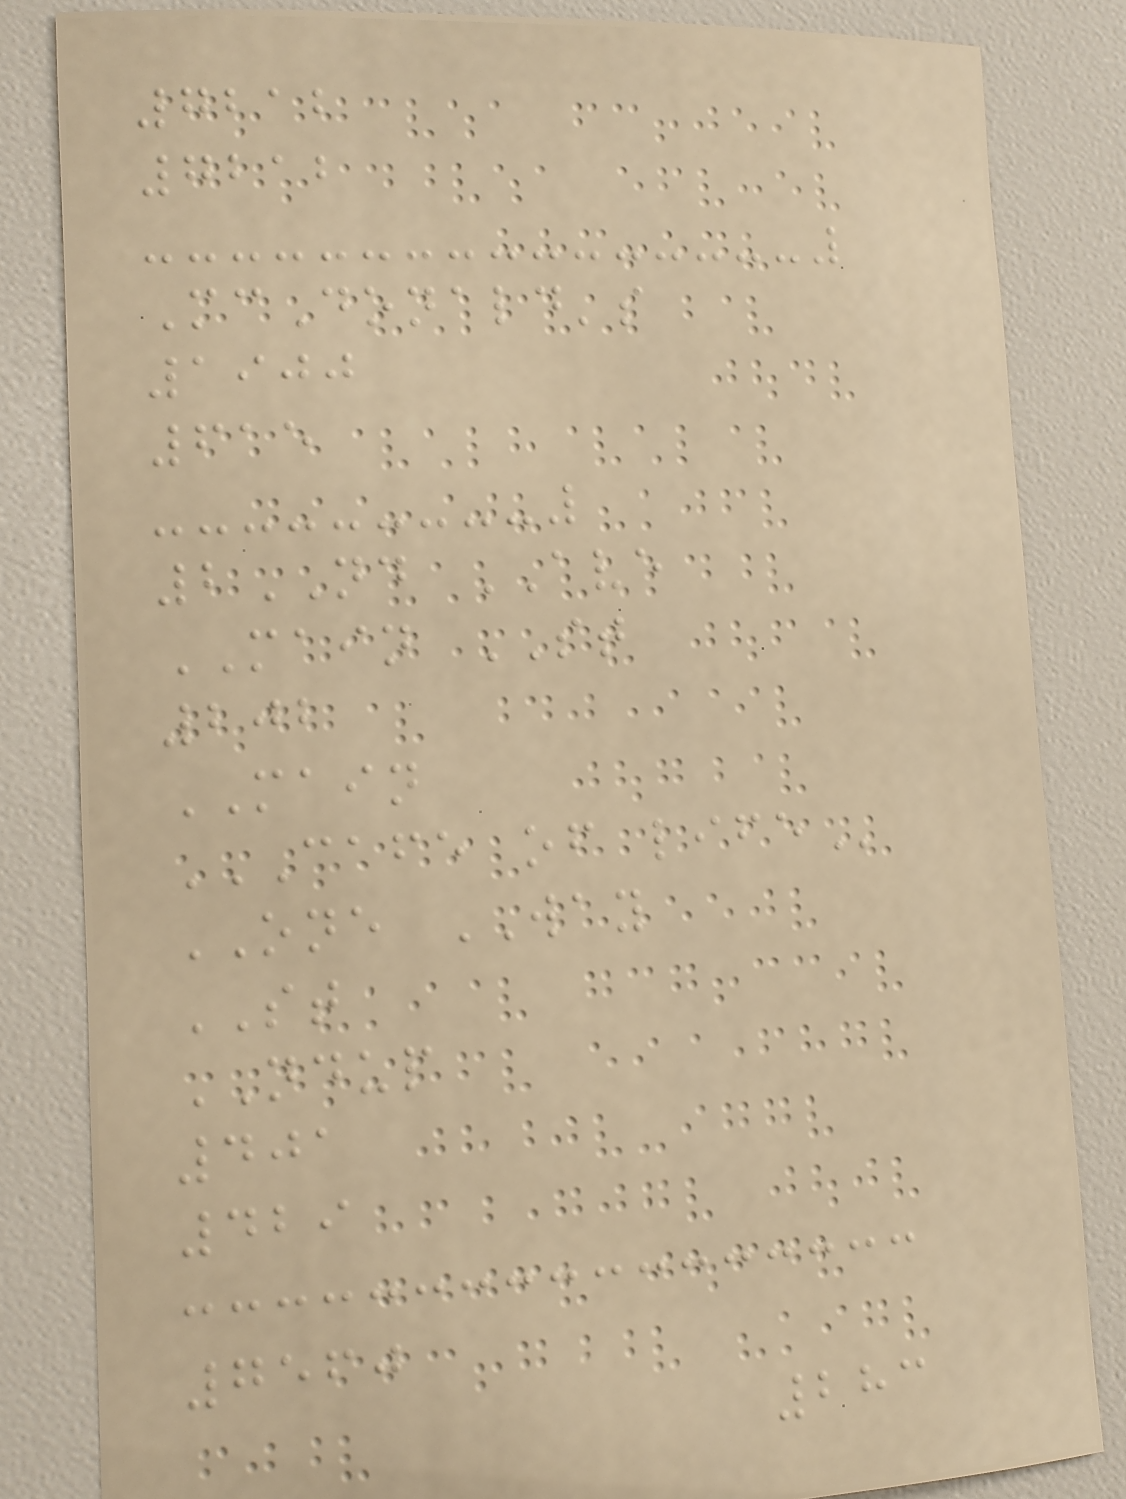7212
7212
McDonald's
1900
615
2ND AVE
MAIN ST
202
MAIN
CAFE OF LIFE
ONE WAY
ST
NDUP
401
429
7560
283
